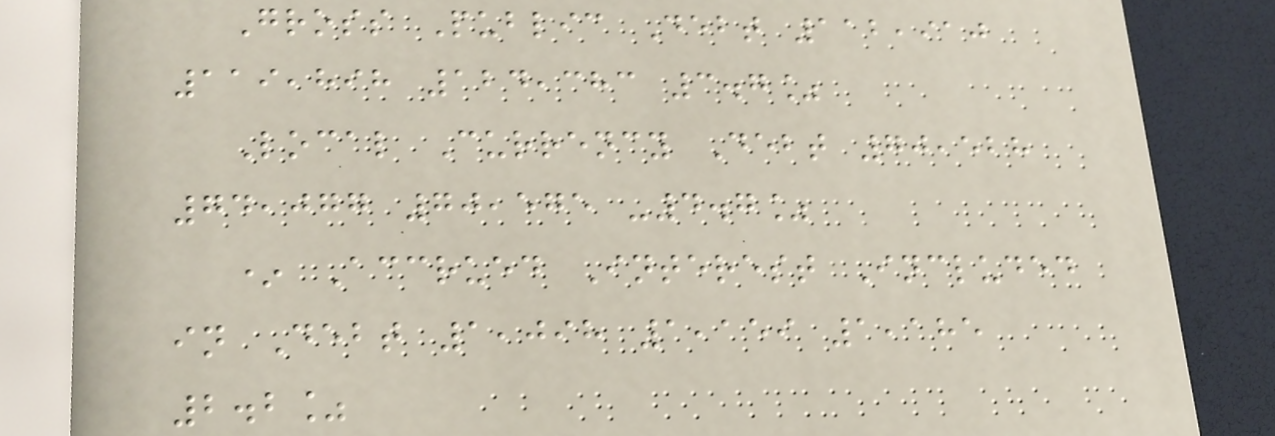Gross Public Debt 112,910
119,898 124,383 3.7%
Local Currency Debt 70,528
74,077 70,575 -4.7%
* Accrued Interest Included
in Debt 1,098 1,159 1,185
2.2%
